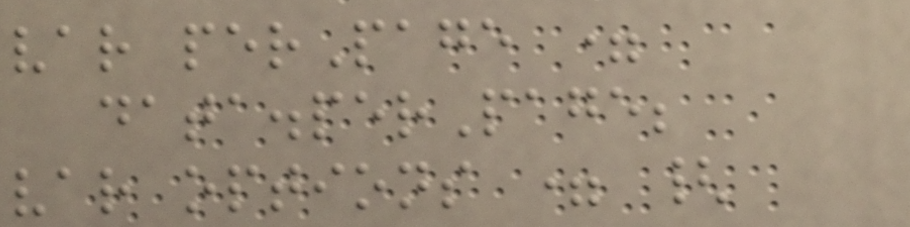var perPage =
data.perPage;
var options = {
